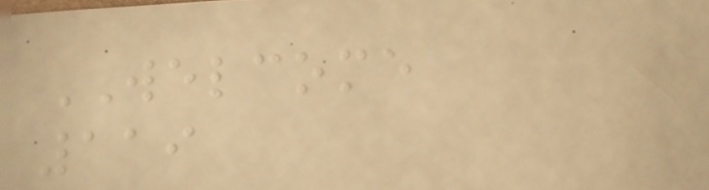WELCOME
119
